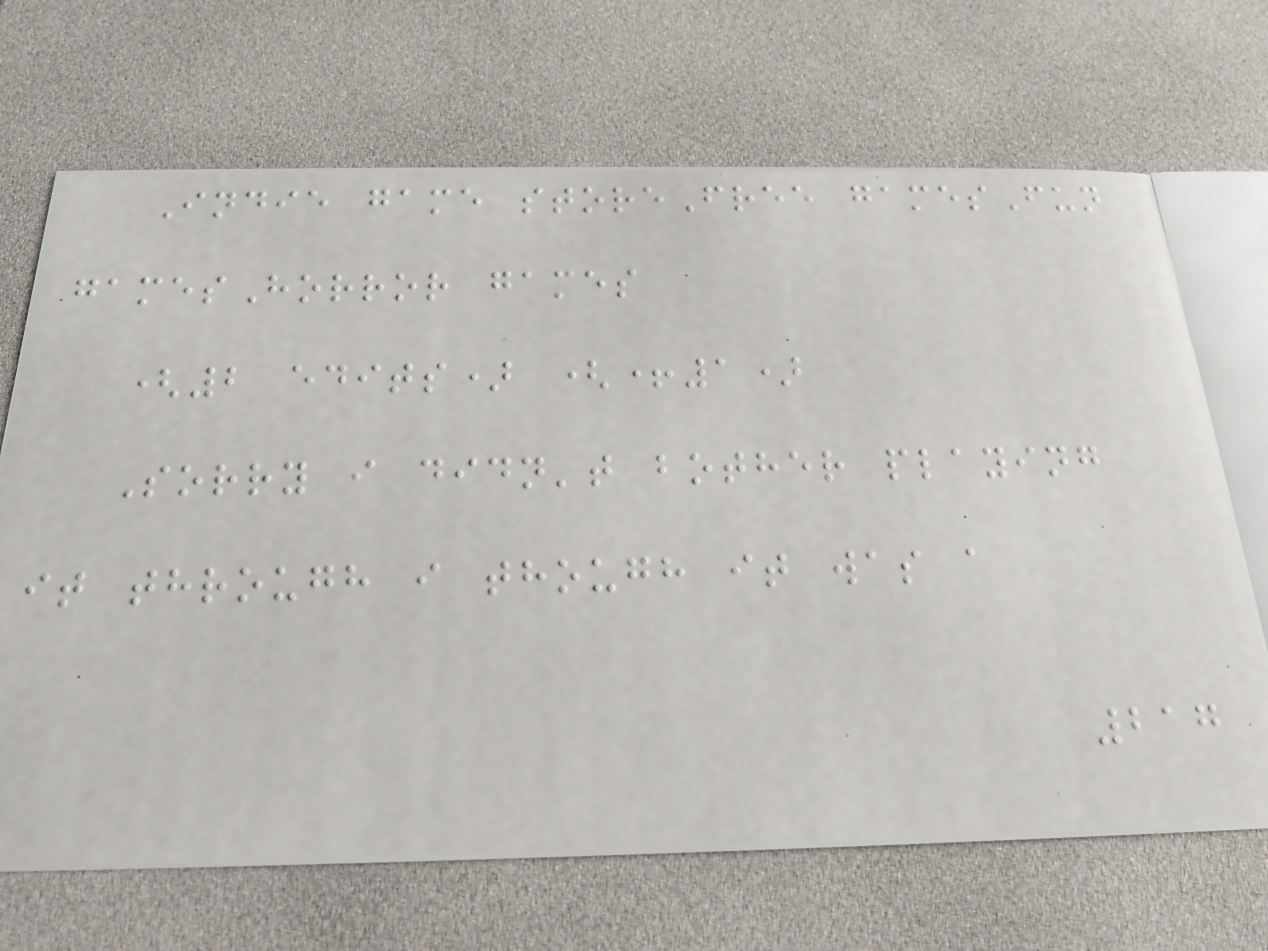Indie game storeFree gamesFun
gamesHorror games
(2 edits) (+1)
Sorry i didn't bother playing
it through i though it was a
217
